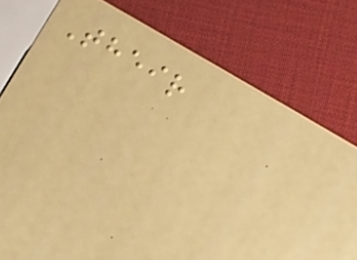Their
